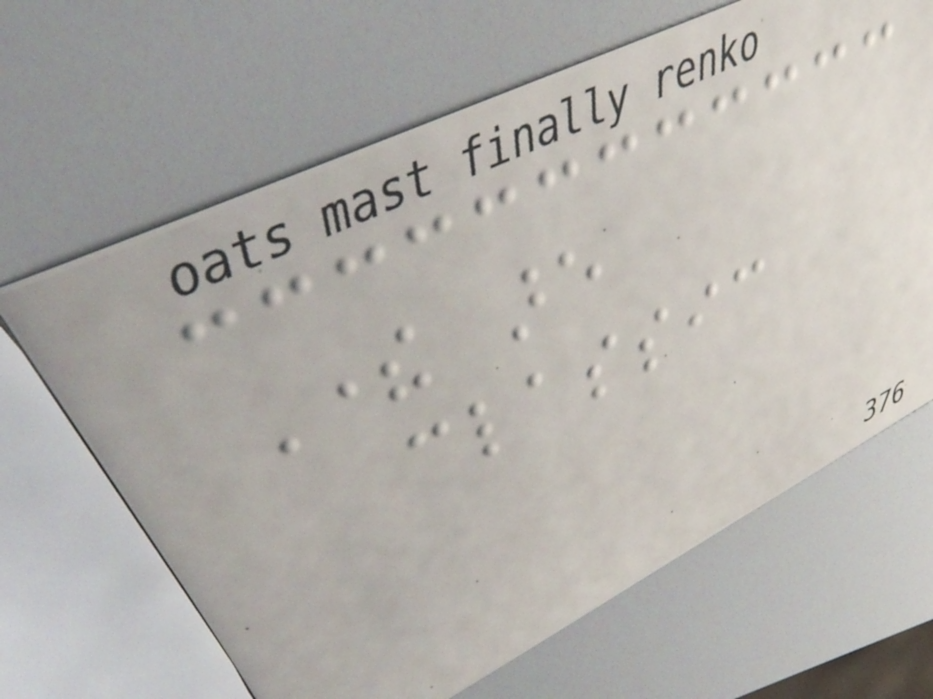There are
classic
